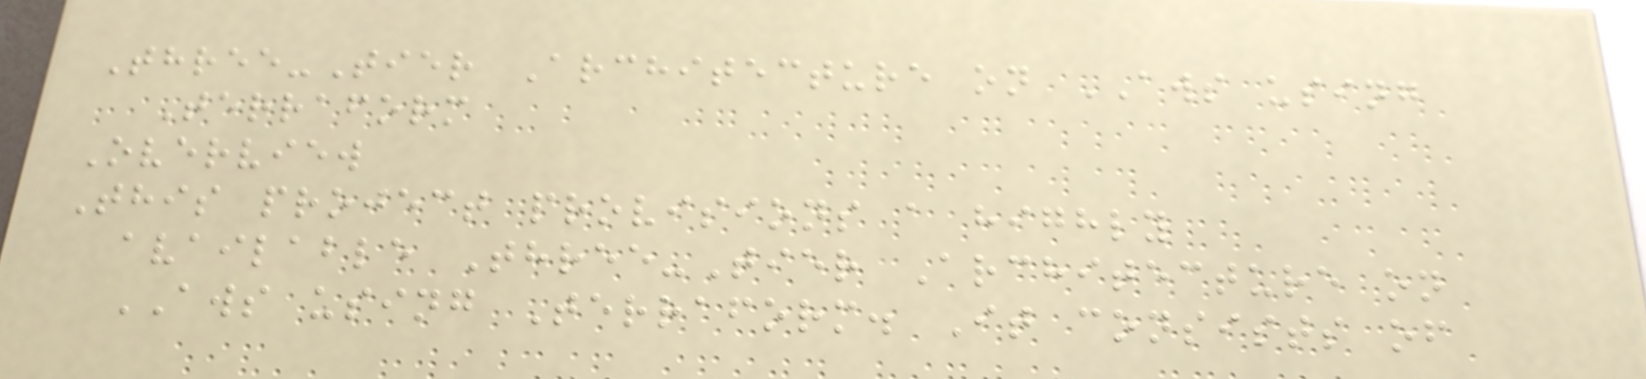Three-Tier Architecture on AWS using
Terraform
Overview
This project provisions a highly
available Three-Tier Architecture on
AWS using Terraform. It consists of
